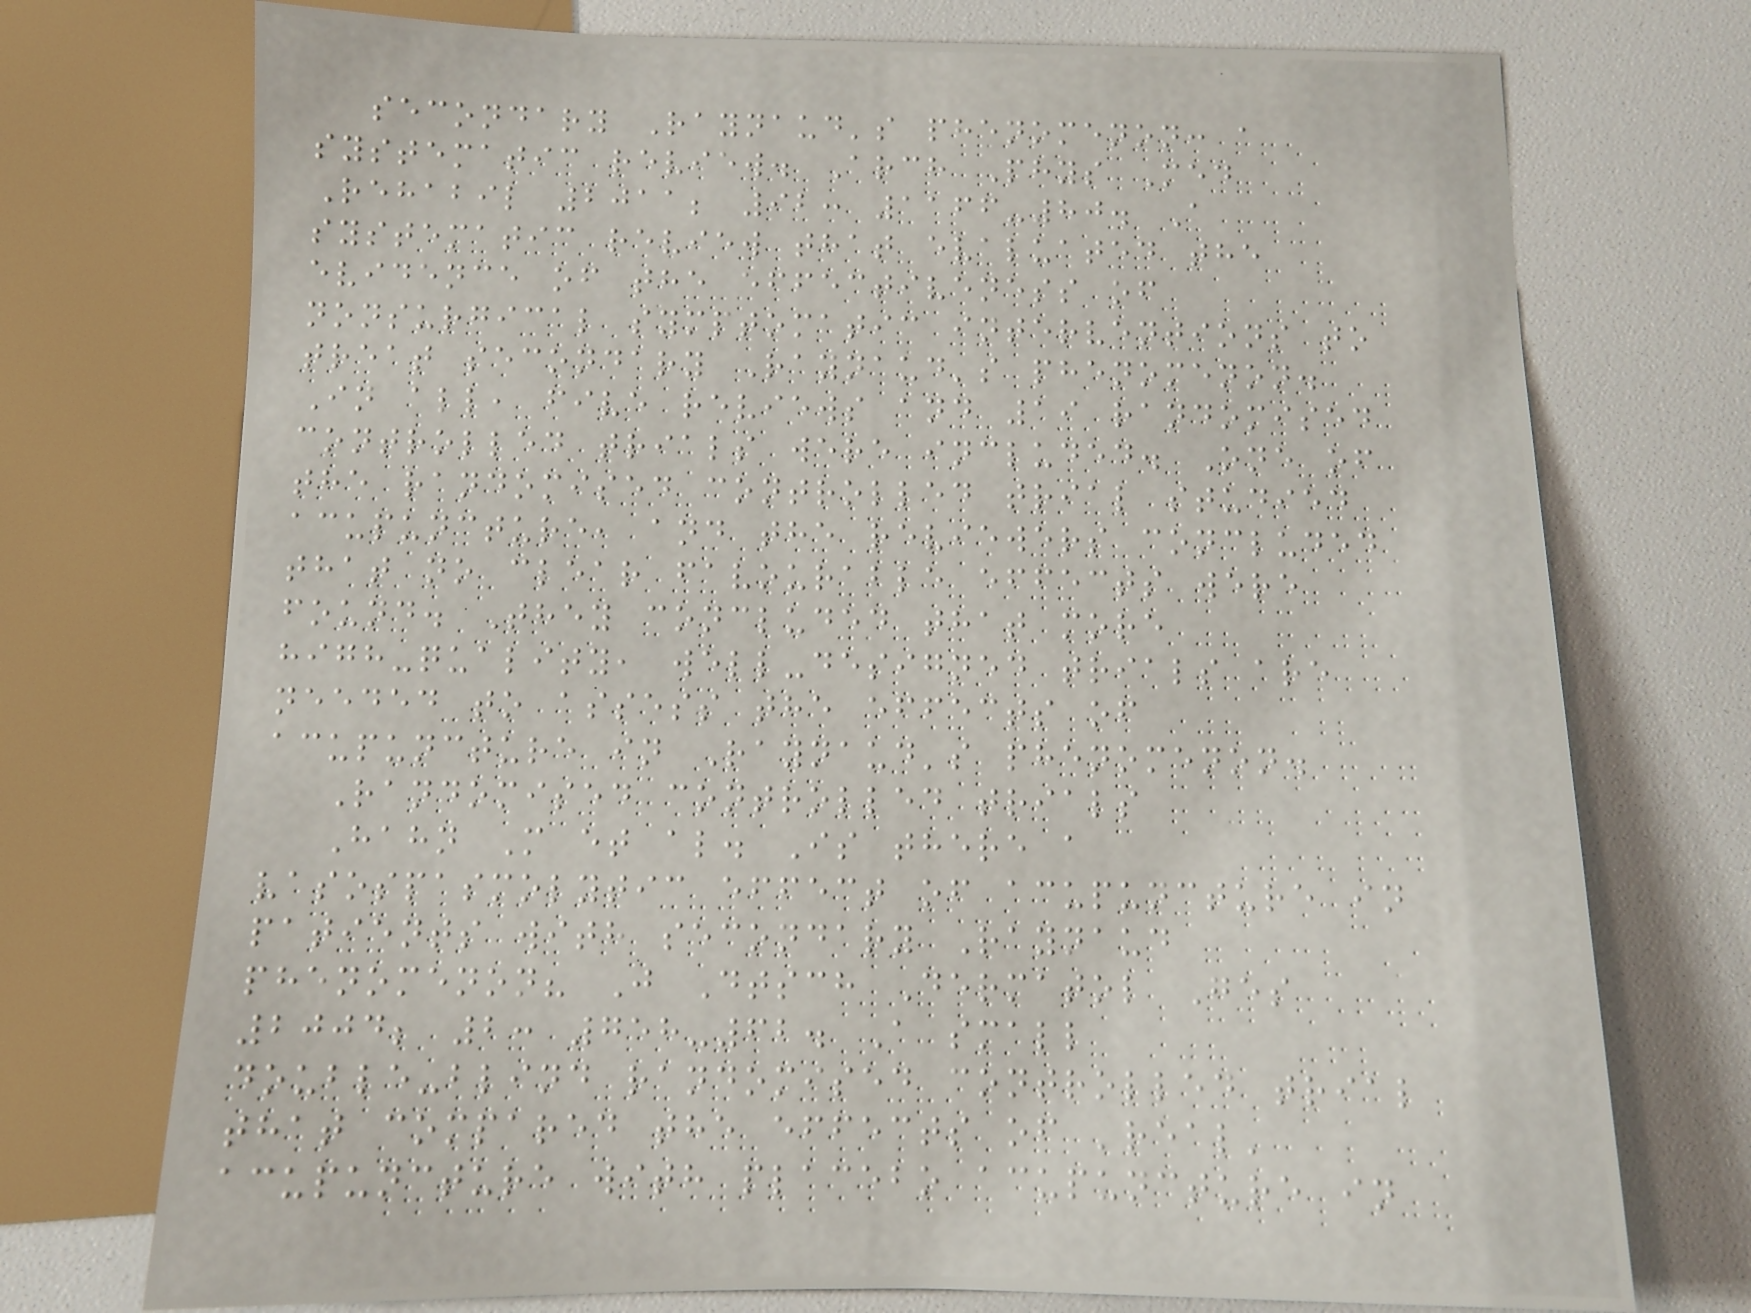secondary Raynaud's phenomenon: a
systematic review. Arch Phys Med
Rehabil 2011; 92: 1166-80. A
systematic review that evaluated the
evidence of the effectiveness of
nonsurgical symptomatic interventions to
treat secondary Raynaud's phenomenon.
In all, five reviews and 19 randomised
controlled trials were included. One of
the randomised controlled trial studied
acupuncture, and the reviewers concluded
that no clear favourable effects were
found. They concluded that more
high-quality, well-designed trials are
needed to assess the effects of
acupuncture in Raynaud's phenomenon.
Randomised controlled trials
Hahn M et al. Is there a
vasospasmolytic effect of acupuncture in
patients with secondary Raynaud
phenomenon? J Dtsch Dermatol Ges
2004; 2: 758-62. A small
double-blind randomised controlled trial
that compared the effects of 'real'
acupuncture with placebo acupuncture in
